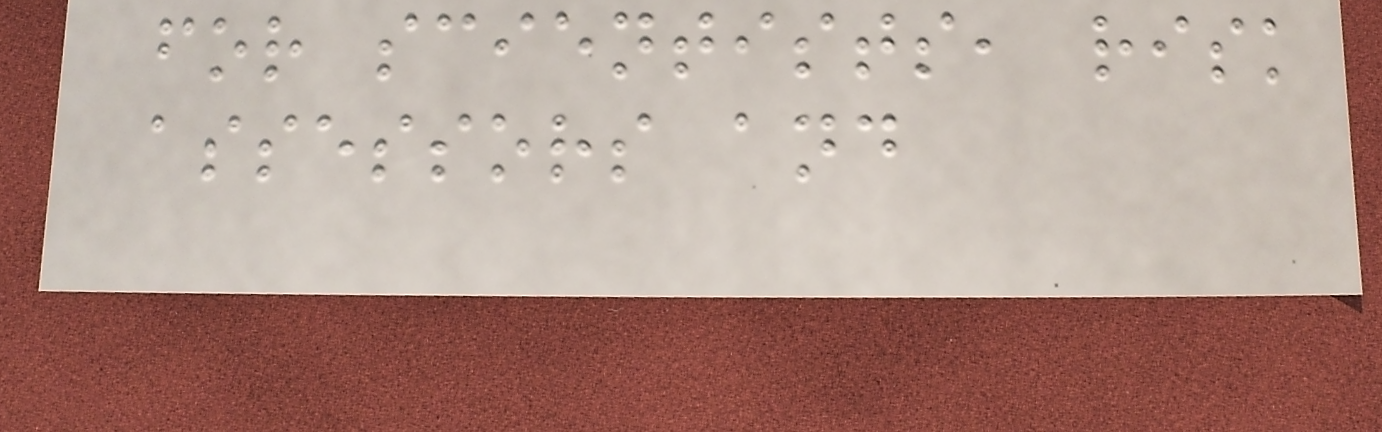for scientists, risk
assessors and
